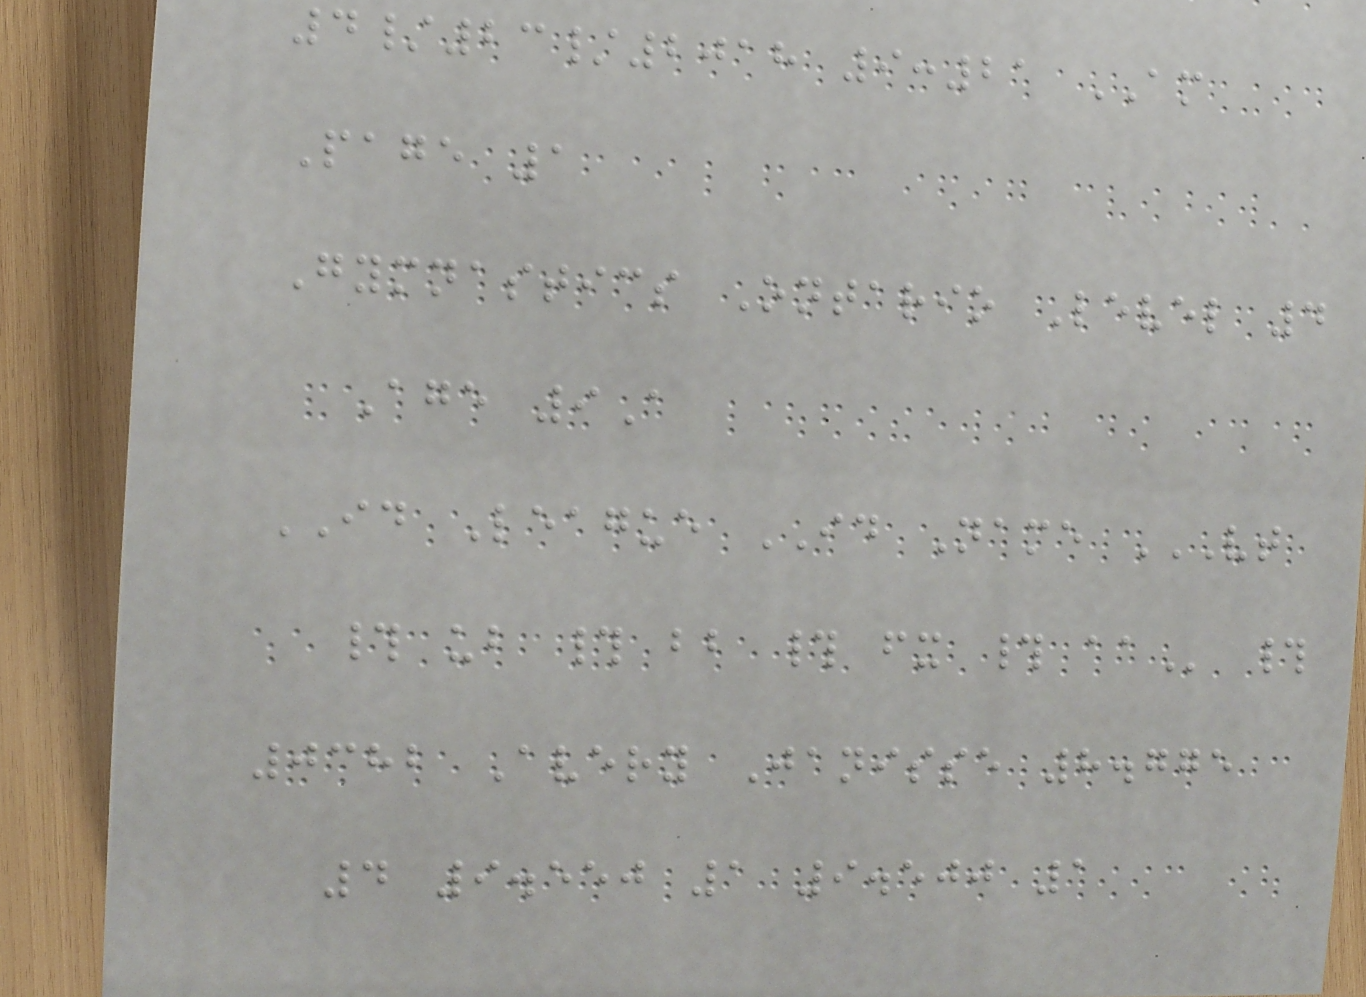4/23/2018 9:21 AM
Page 1
Gymnastics Ontario Level 4
Age 9A
ID League ID Name VT
# UB # BB # FX # AA #
0382 Avery Janisse 8.775
4 9.550 1 9.500 1
